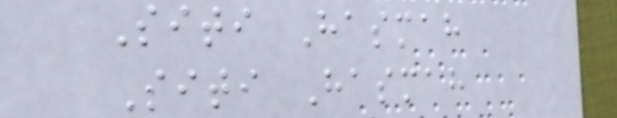Siti Hasmah
Siti Hasmah
